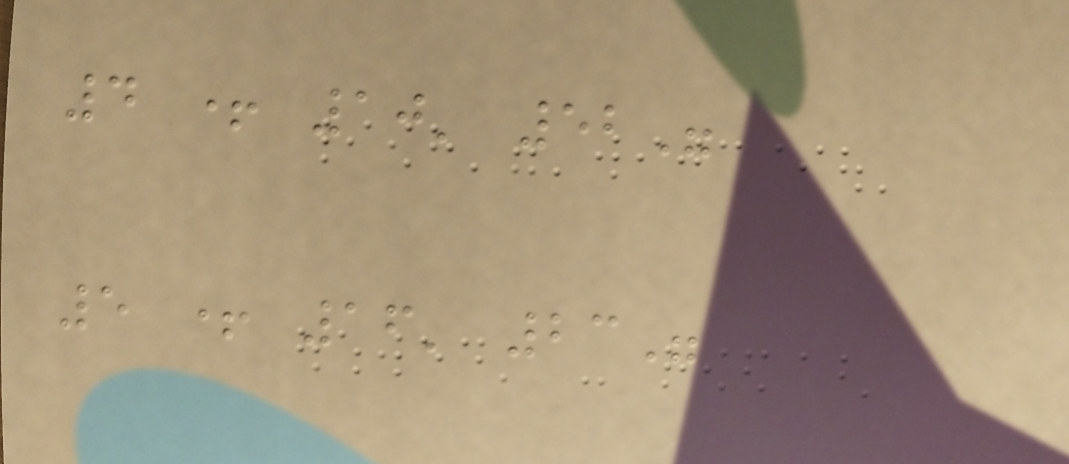4 + 10' 52"
5 + 16' 23"
